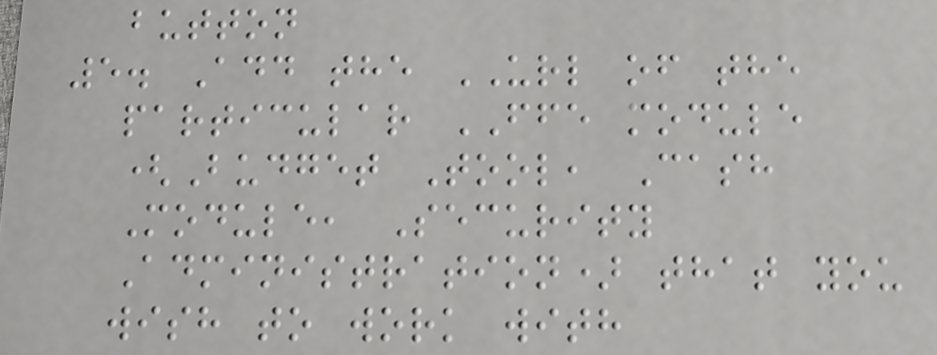button
5. Add the URL of the
particular FFE module
(Budget Tool, Cash
Module, Security
Administration) that you
wish to work with
